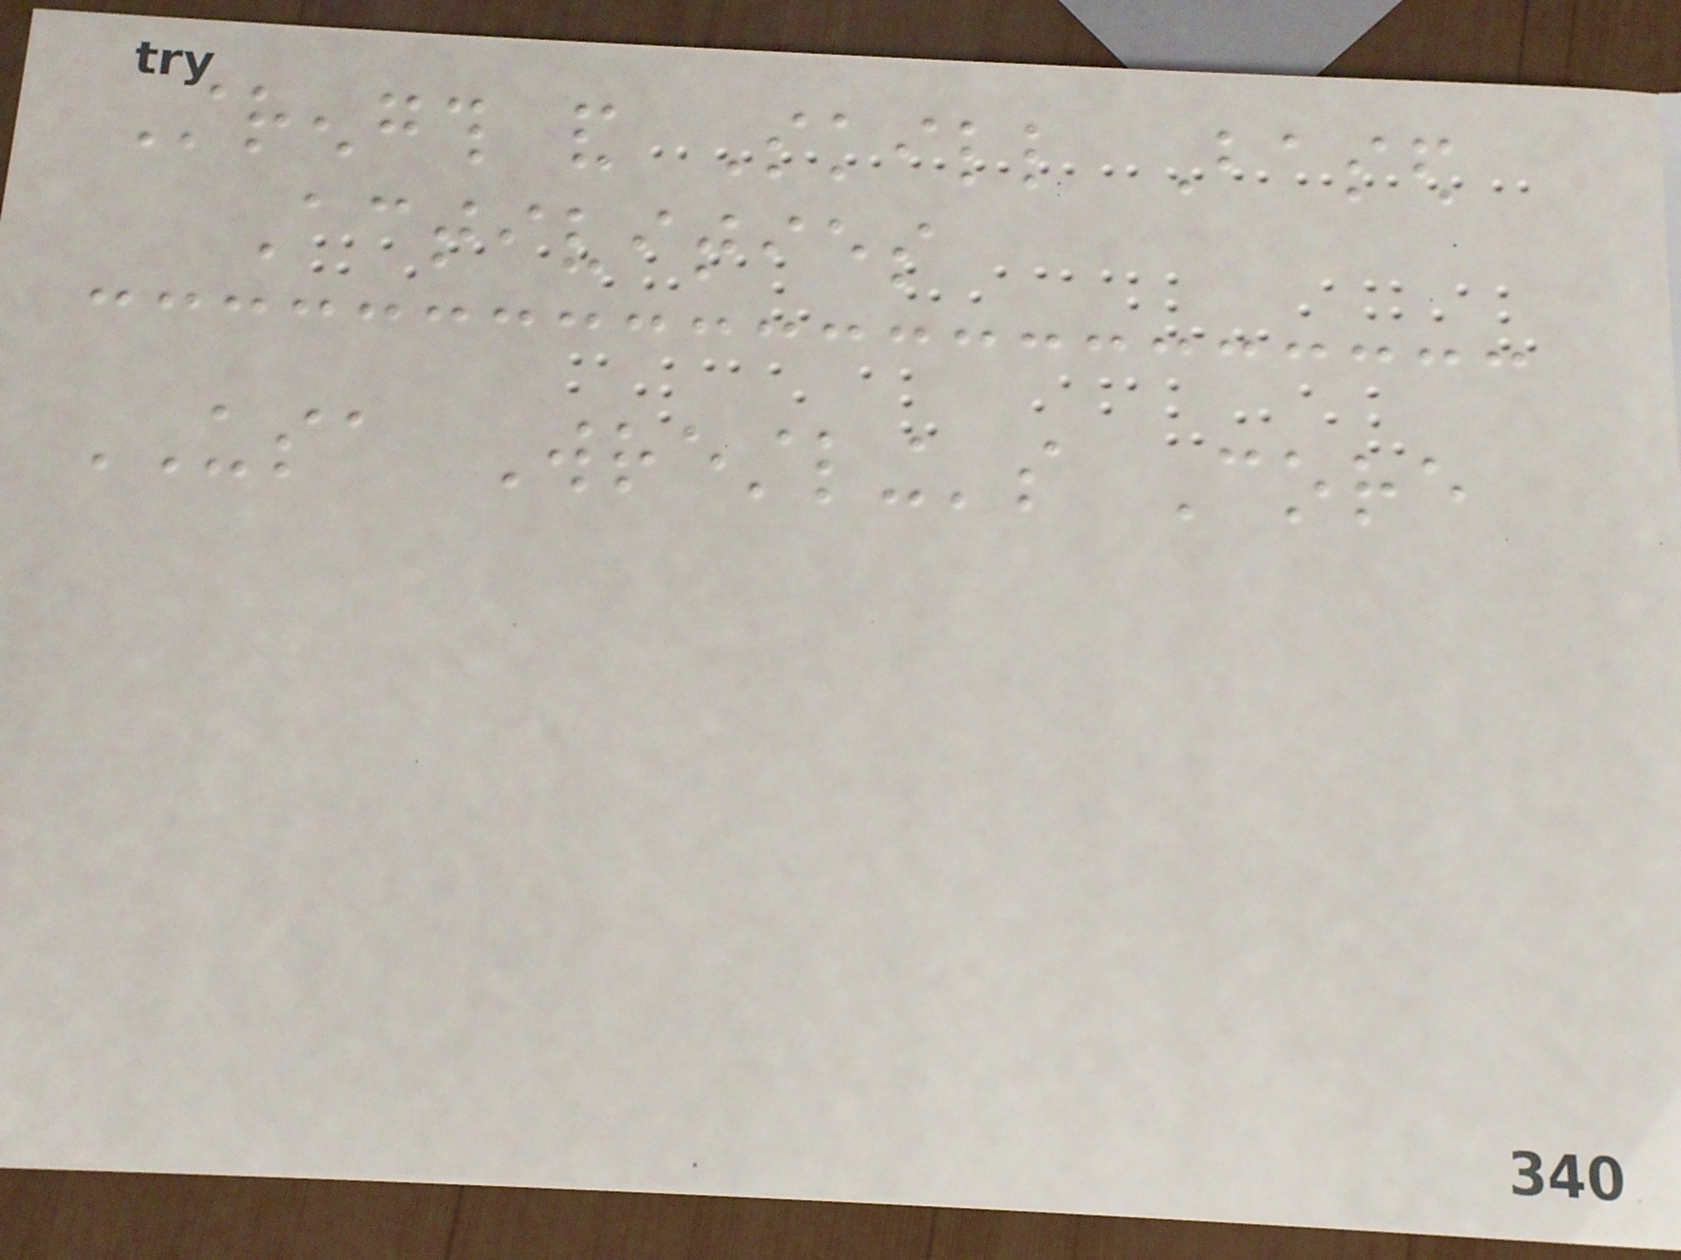Strength and Skill Based
Activities
USA Wrestling's Core
